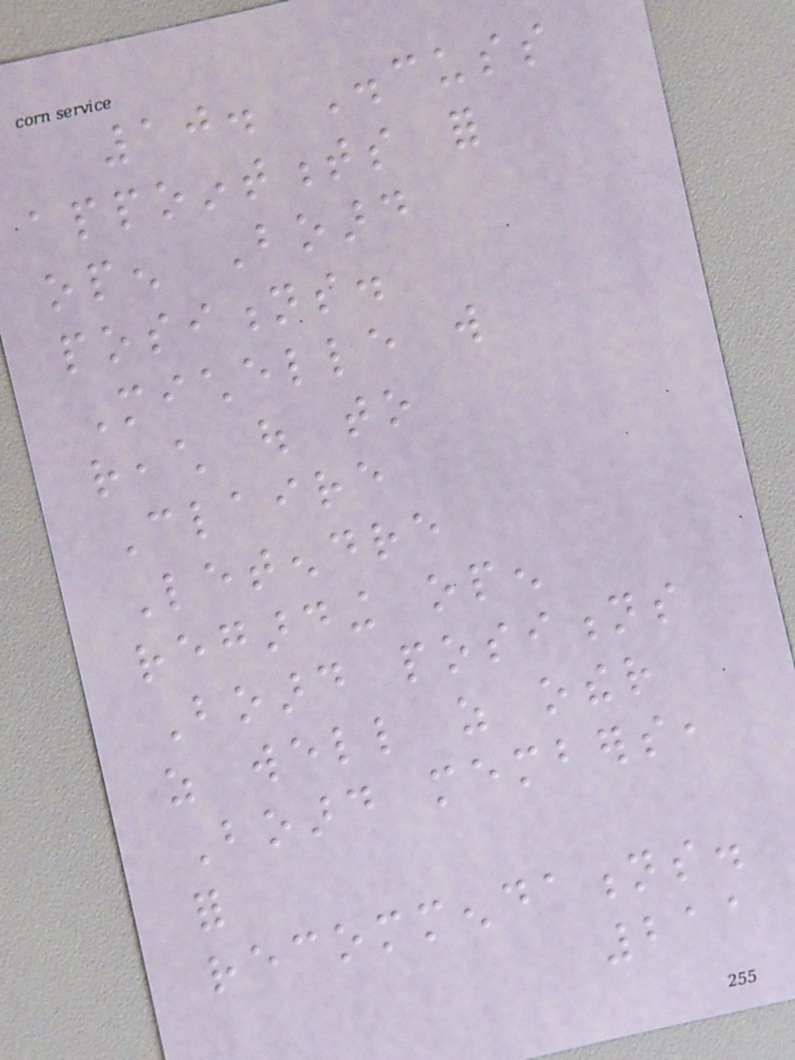10. Discuss
appointments for
open Board
positions.
Michelle will
reach out to
Claire
Letendre
regarding open
Board positions
as well as other
Board members,
for
recommendations.
211
